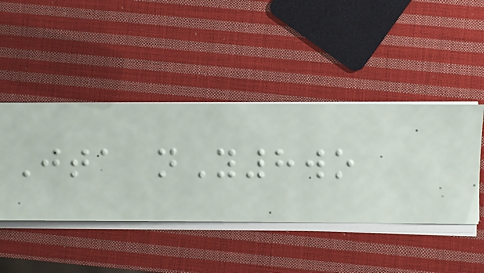Jta nY8wo
